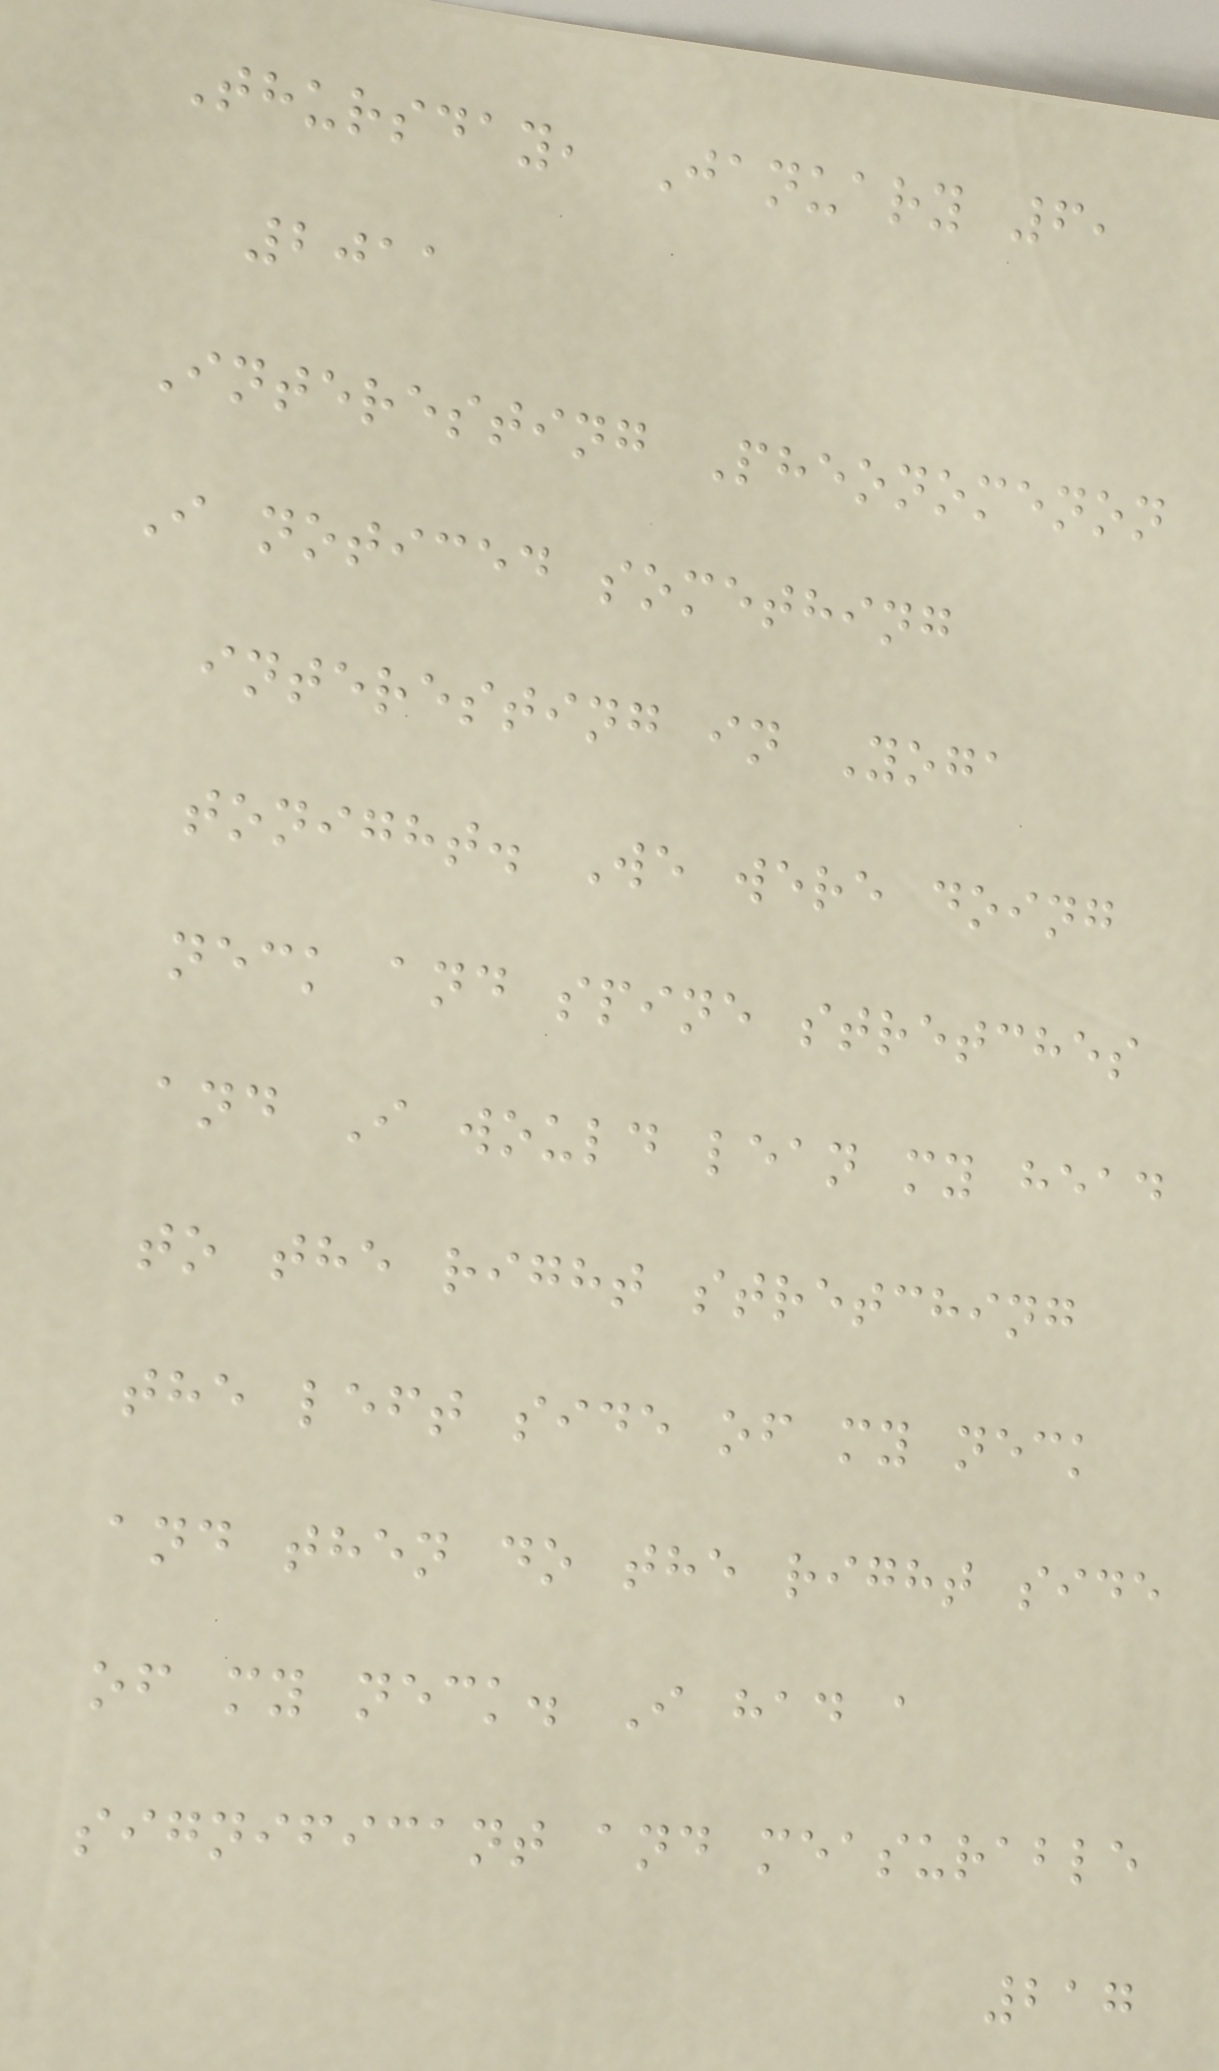Thursday, January 6,
2011
Interesting Pheonomenon
I noticed something
interesting in Yoga
tonight. We were doing
neck and spine stretches
and I would lean my head
to the right stretching
the left side of my neck
and then do the right side
of my neck. I had a
significant and measurable
217
